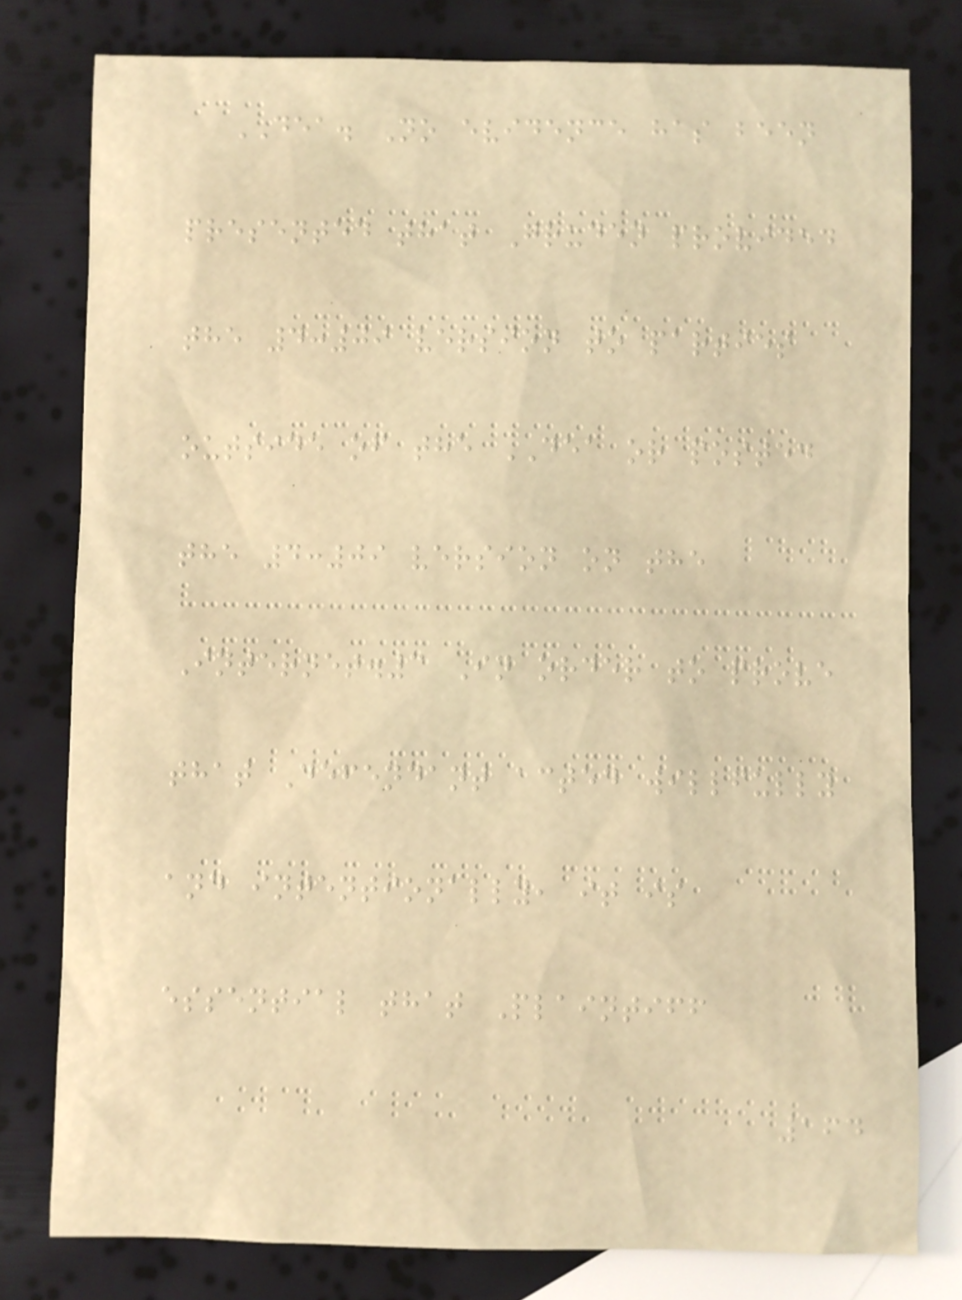DEA. No evidence has been
presented that Gruden provided
the 4:09 version to parties
outside of the DEA or posted
the 4:09 version on the
Internet.3 In order to prove
that Defendant acted willfully
and intentionally, it is
essential that Plaintiff
164
